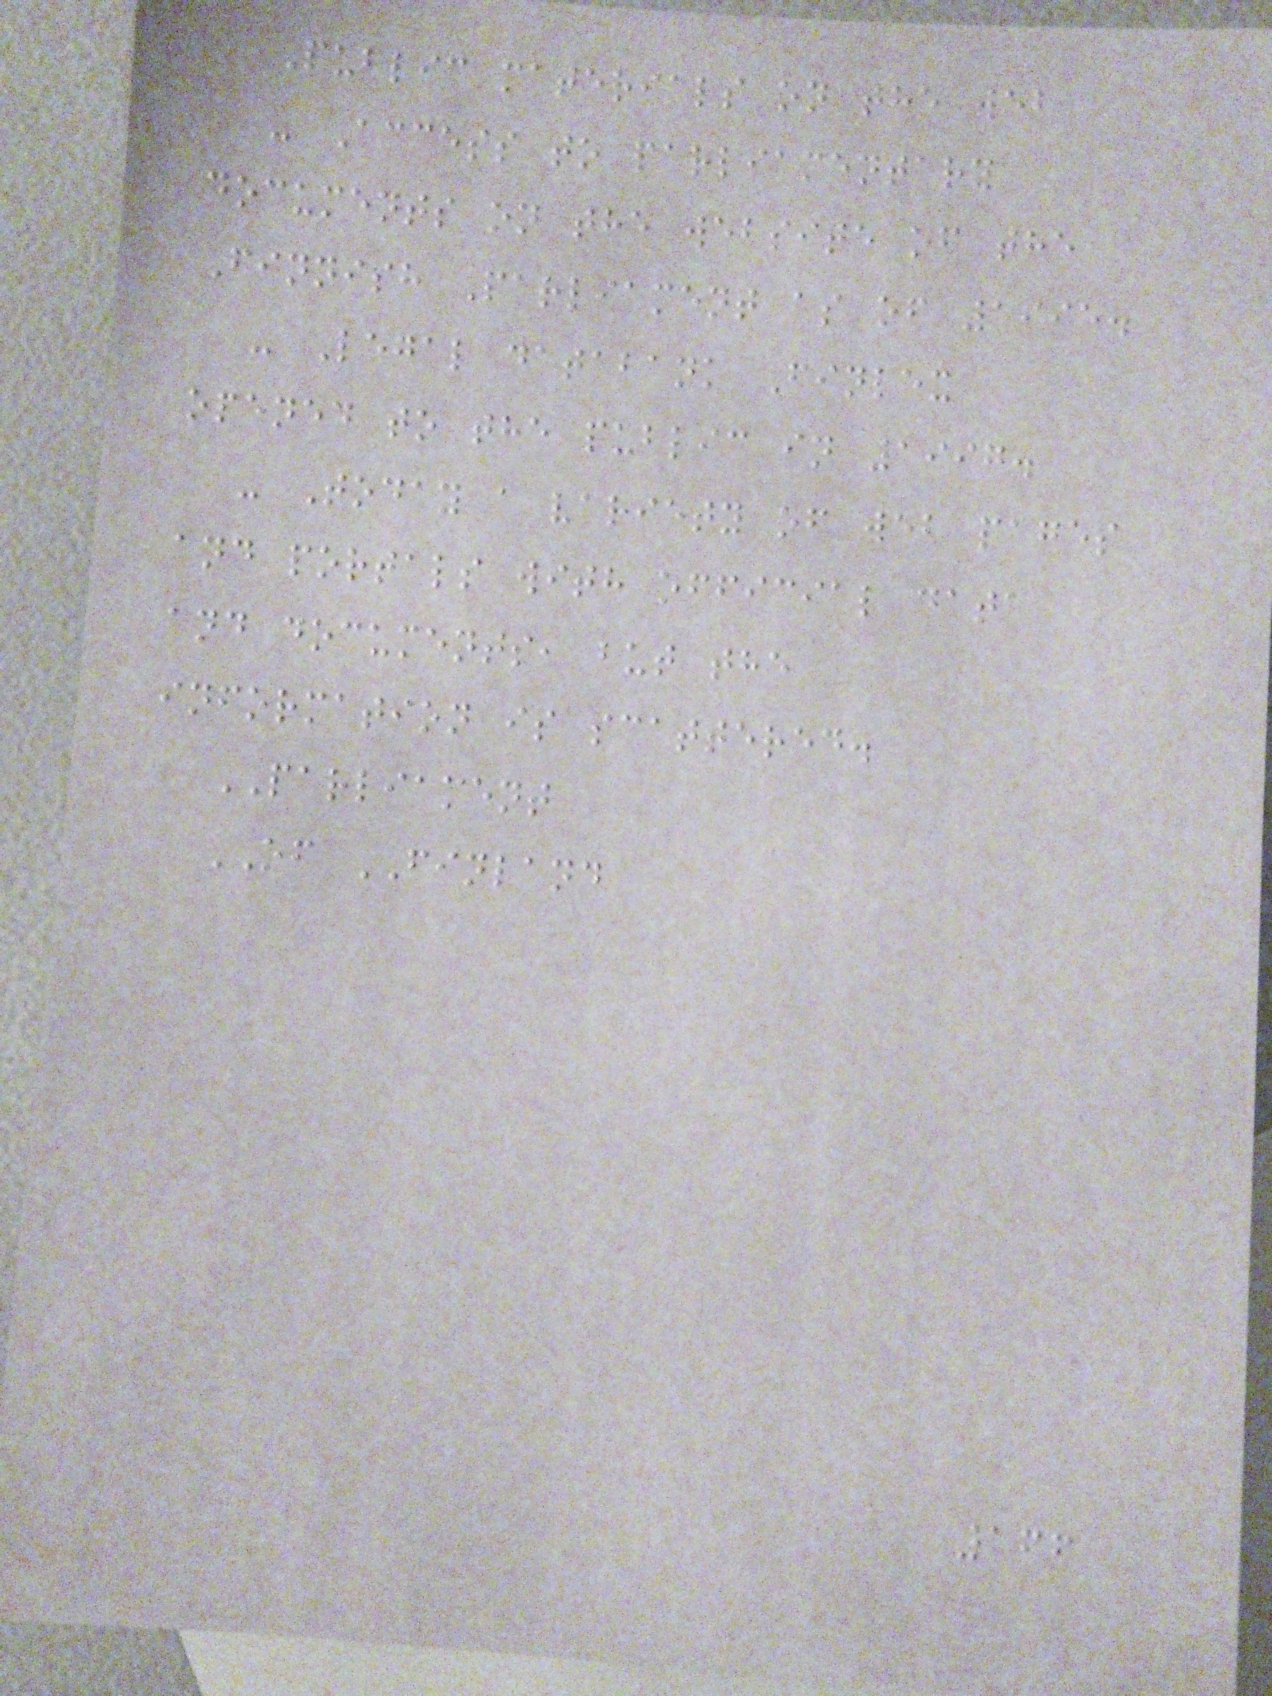Public materials on the web
- Access to parliamentary
documents on the website of the
Finnish Parliament as of 1995.
- Legal databank Finlex
opened to the public in 1997.
- Today a variety of web pages
and portals with official data
and documents, but the
information is scattered.
PARLIAMENT
OF FINLAND
166
